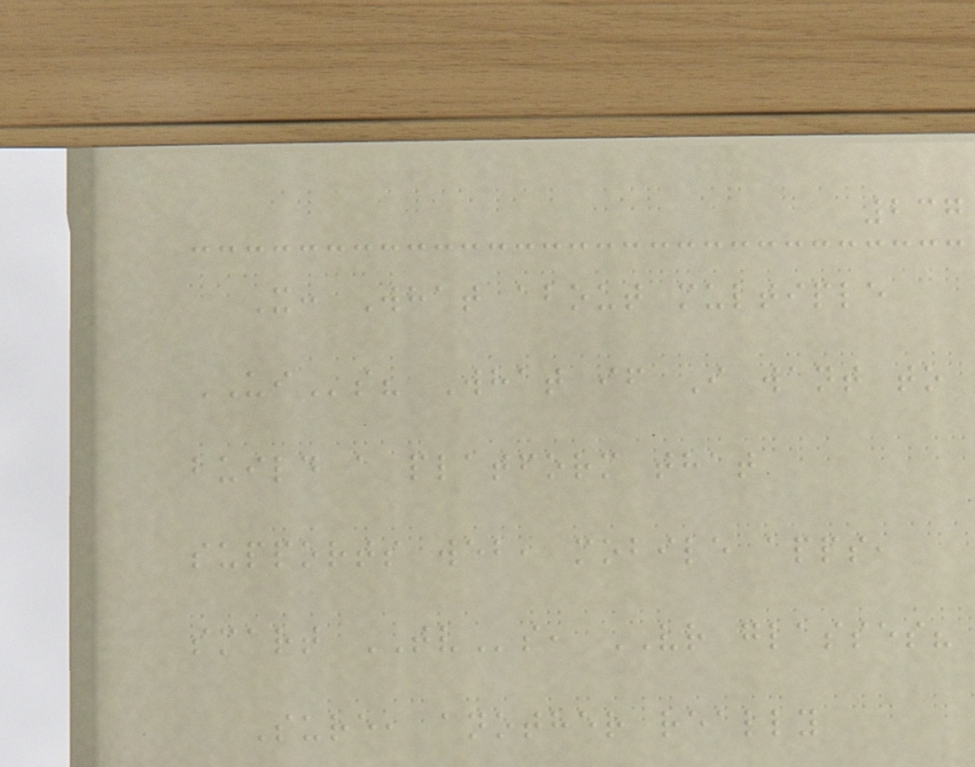237
X: What about multiple
UIs? What if I want to
build a platform that
supports web, mobile apps,
smart TVs, VR glasses?
Sure, another really
